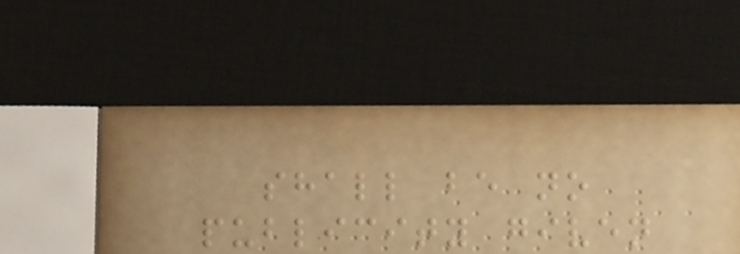shall be no
publicity given
